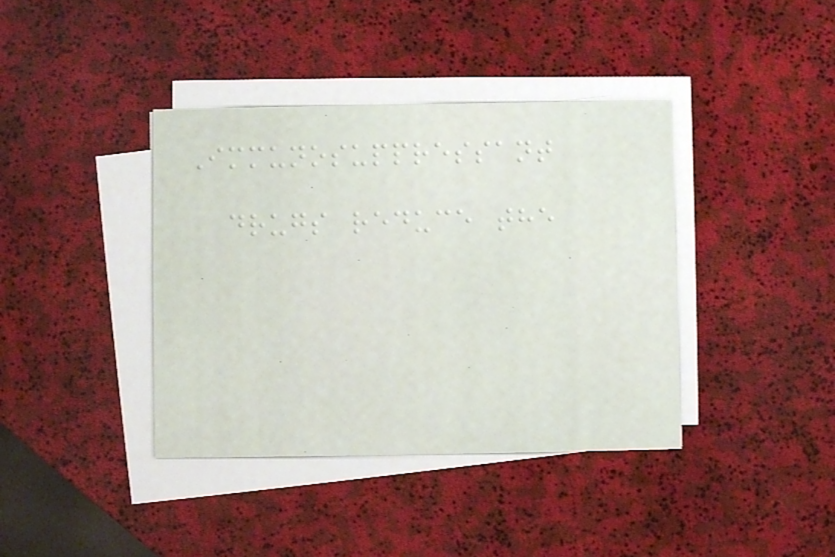Immunosuppressant
drugs reduce the
